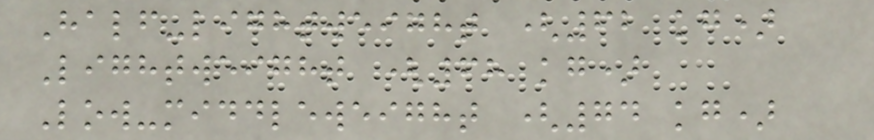Half-lightweight (62 kg)
Lightweight (68 kg)
Low-middleweight (74 kg)
